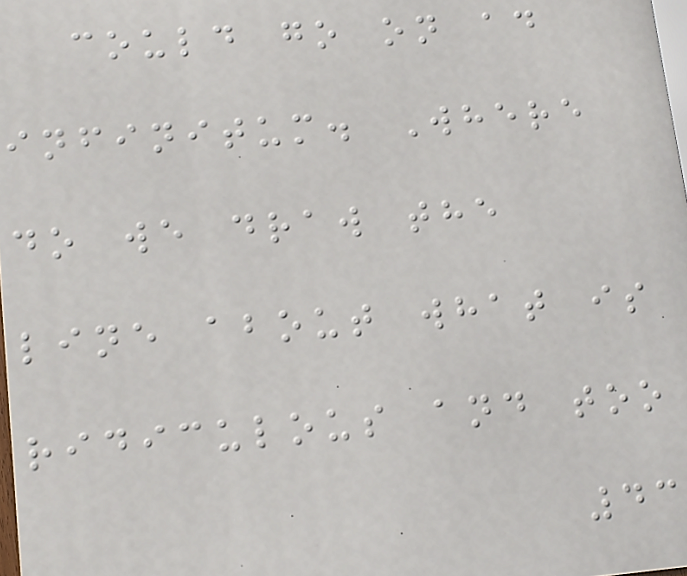could go on ad
infinitum. Where
do we draw the
line about what is
ridiculous and too
43
